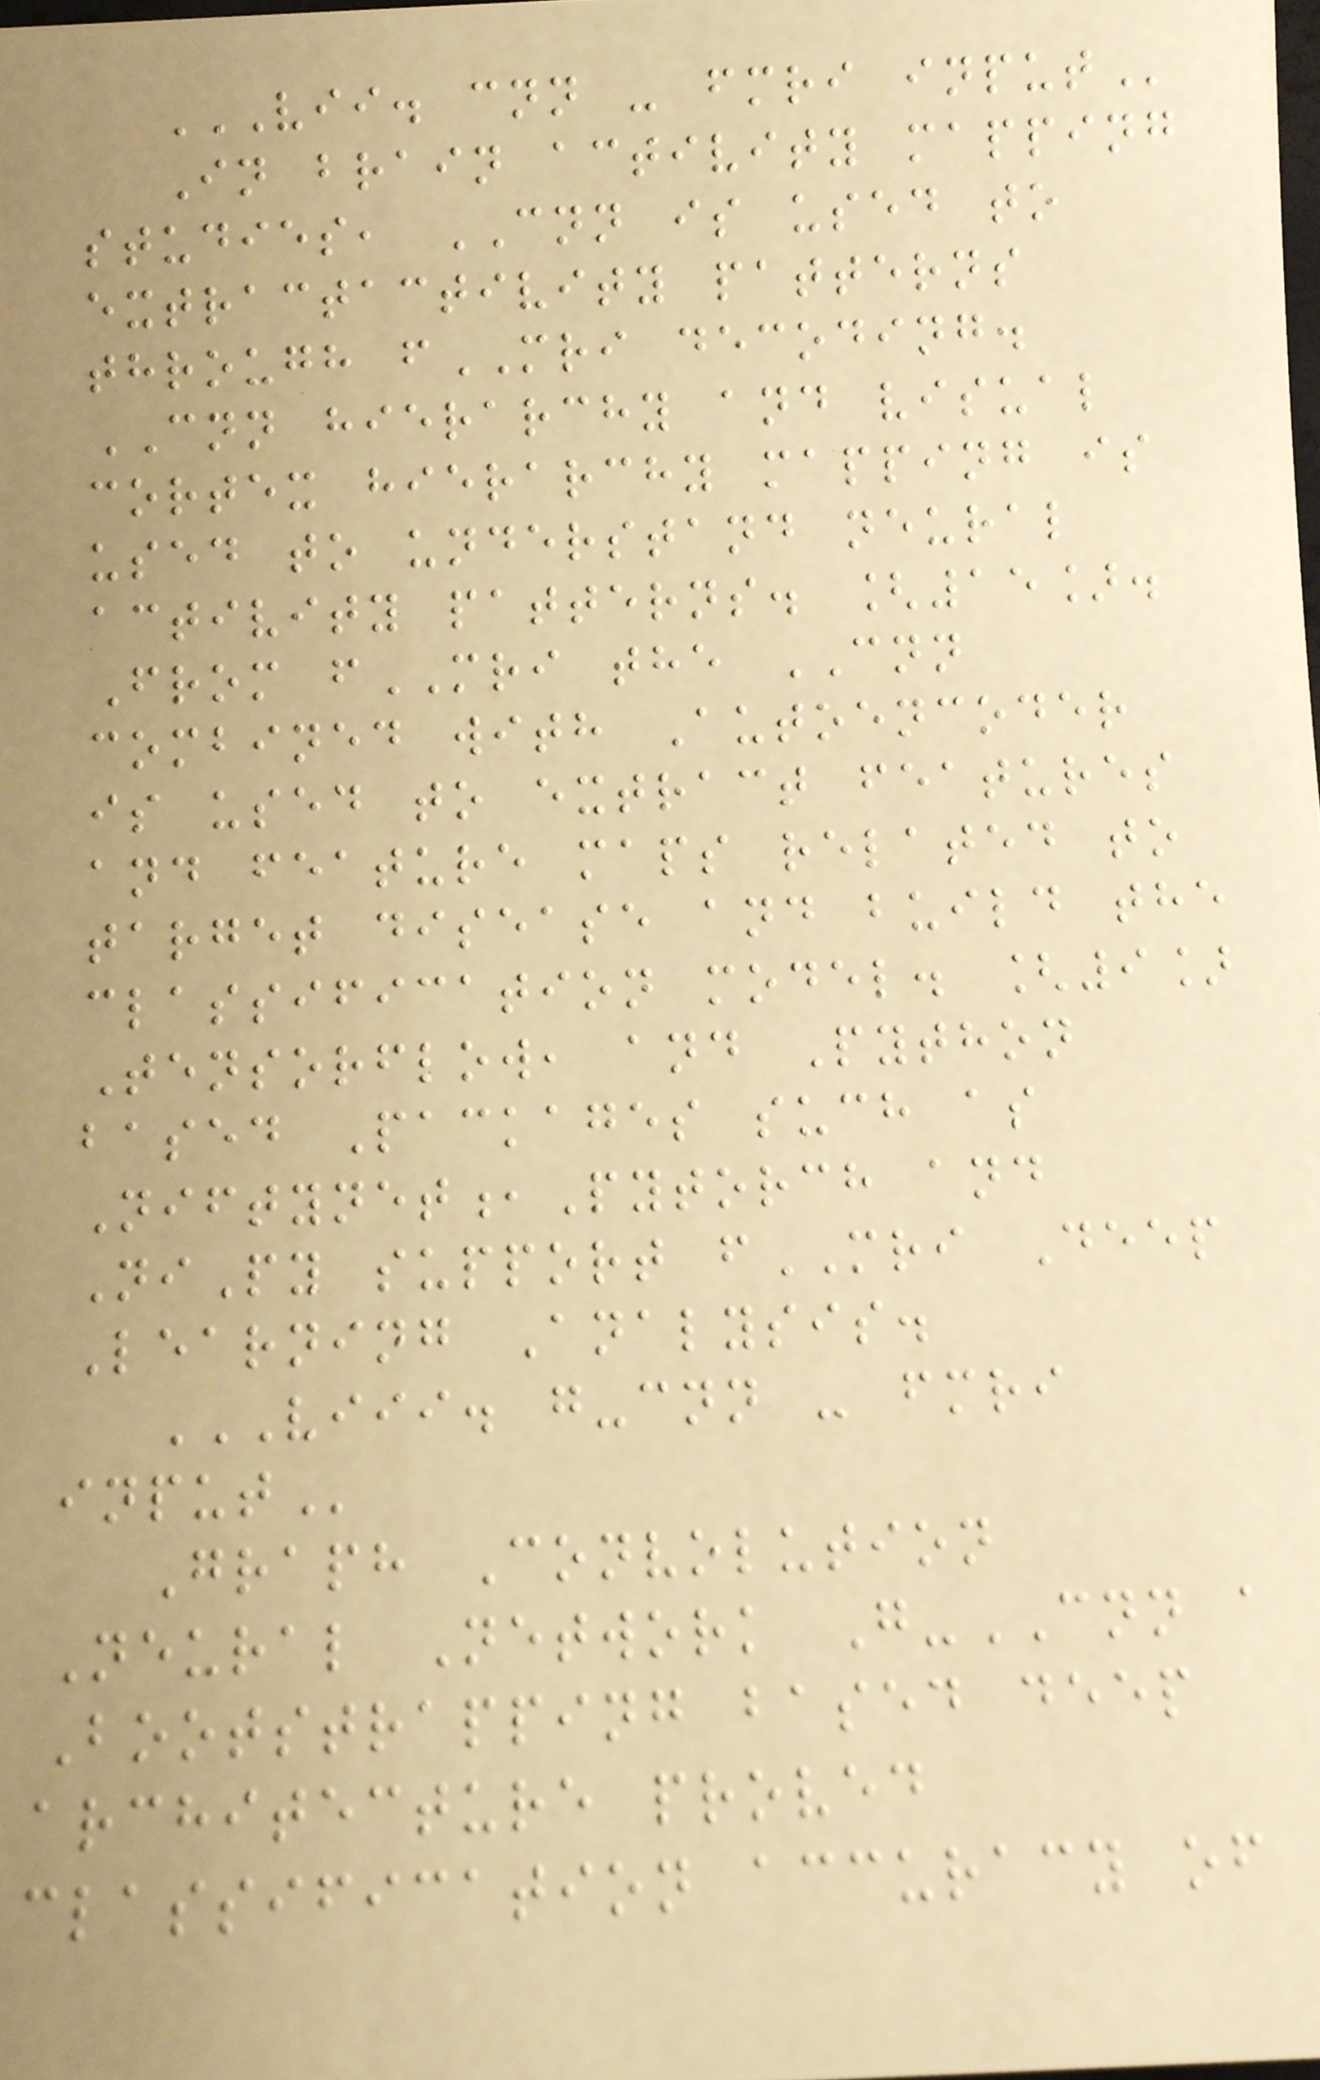VII. CNN - FMRI INPUT
In brain activity mapping
studies, CNN is used to
extractactivity patterns
through fMRI decoding.
CNN hierarchy and visual
cortex hierarchy mapping is
used to understand neural
activity patterns. [15].
From fMRI the CNN
combined with Autoencoder
is used to extract features
and feature maps related to
target disease and build the
classification model. [9]
Tensorflow, and Python
based Packages such as
Niftynet,Pytorch and
NiPy support fMRI Deep
Learning Analysis.
VIII. G-CNN - FMRI
INPUT
Graph Convolution
Neural Network G-CNN a
Bootstrapping based deep
architecture proved
classification accuracy of
